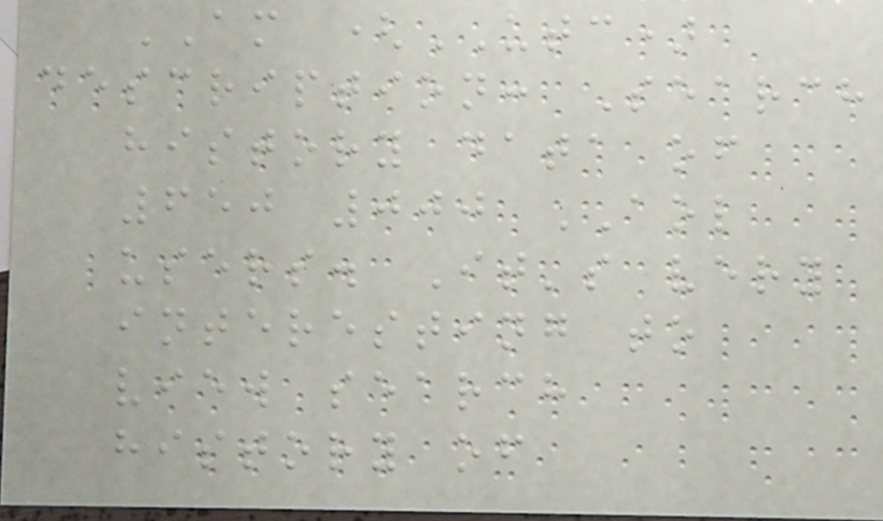AM (UTC)
description: Search
history data of
650 000 AOL
users. It's very
interesting to
view search
history of
